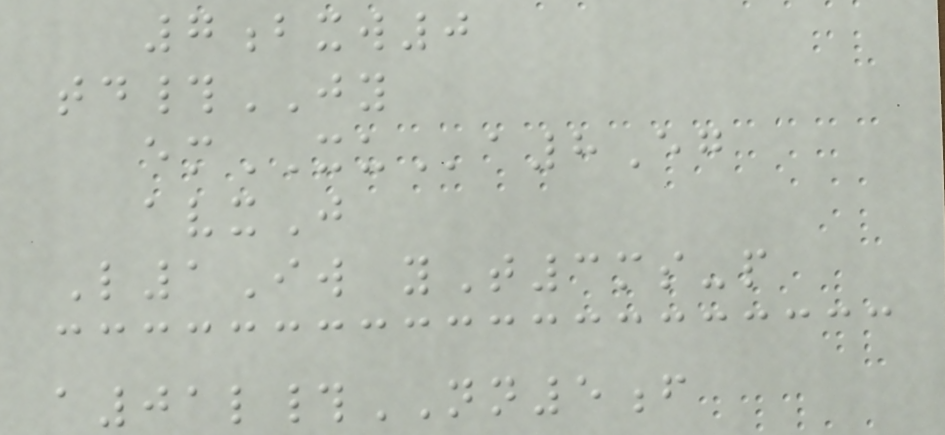7bxw0
td#JY
emXUa8Eg
avxJ
L1Iw yT3ms-p
a01l#NN5f
